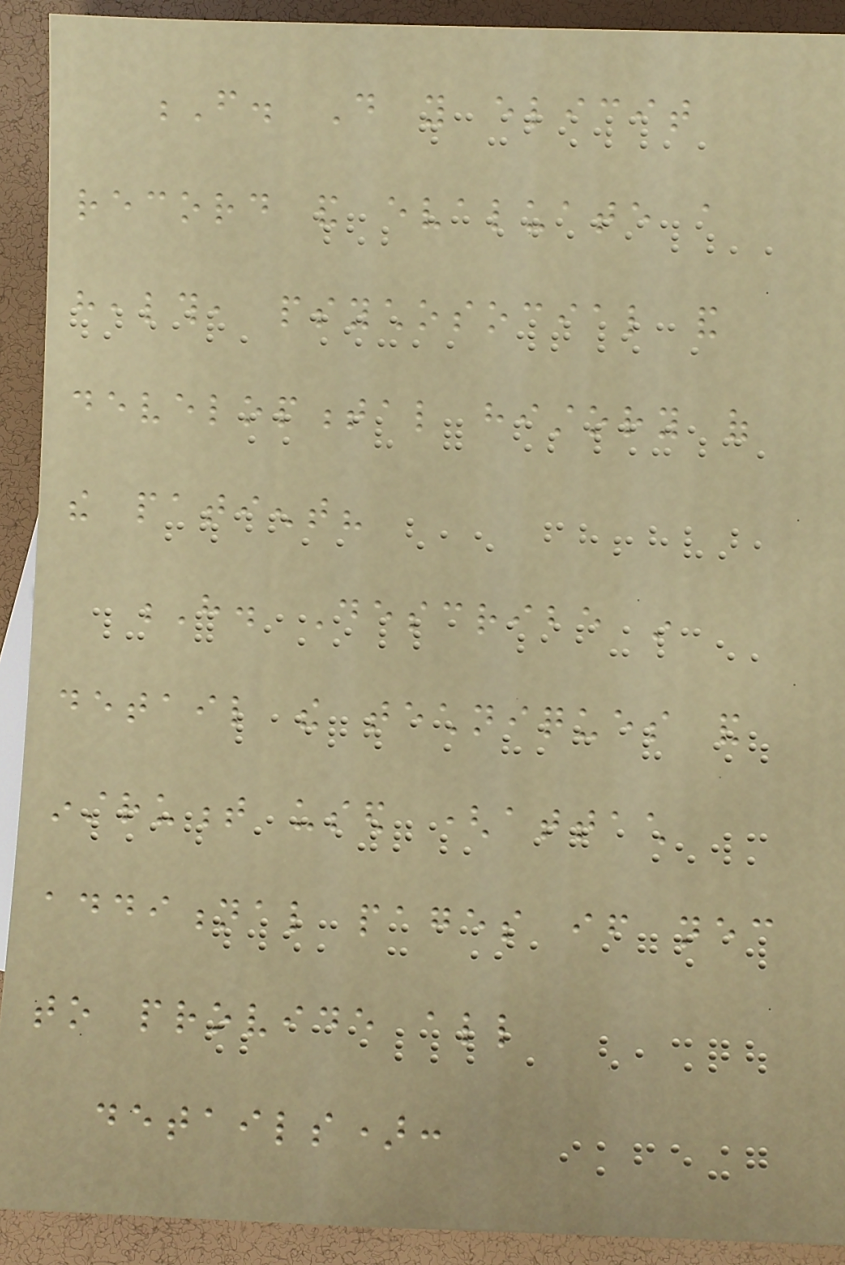F. Do you elicit
record and evaluate a
health, psychosocial and
developmental history of
the patient?
H. Describe in
detail the techniques and
instrument used (attach
additional pages if necessary
to provide all
details):
